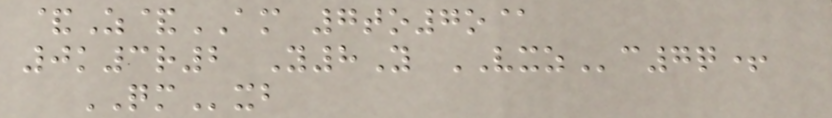&Z&AM 7to7o@
0k3r2 Y8Y VXZc7q+
QMxb
